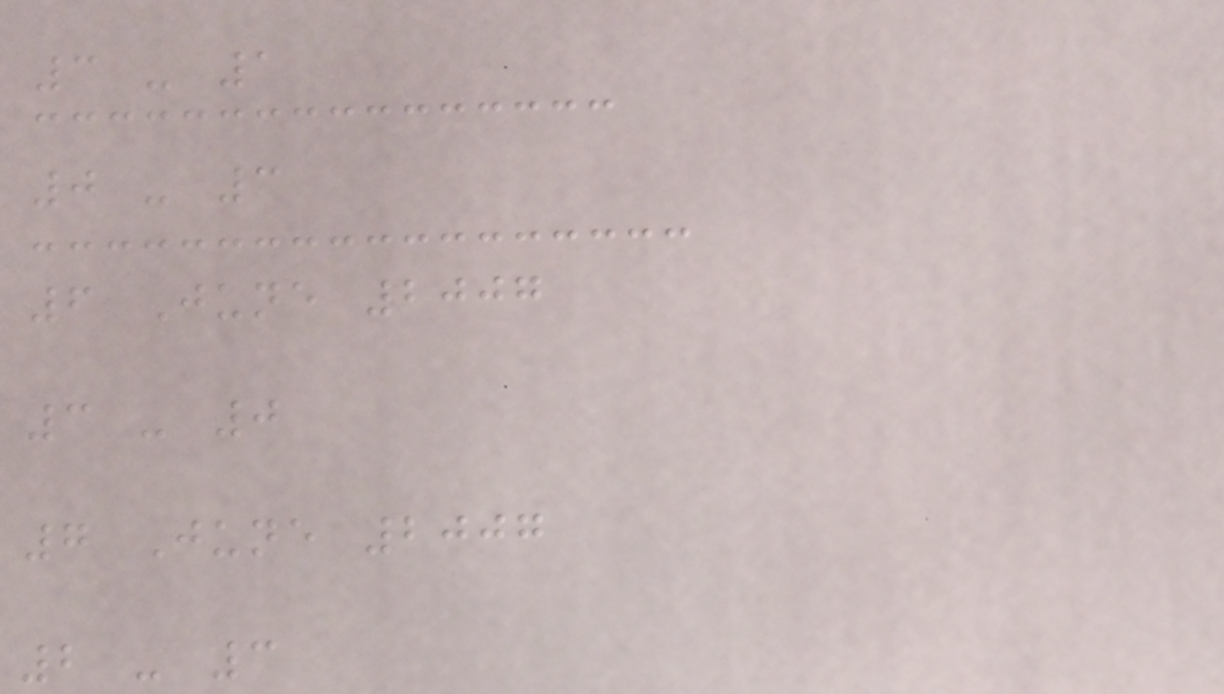3 - 1
0 - 3
6 June 2007
3 - 0
7 June 2007
2 - 3
